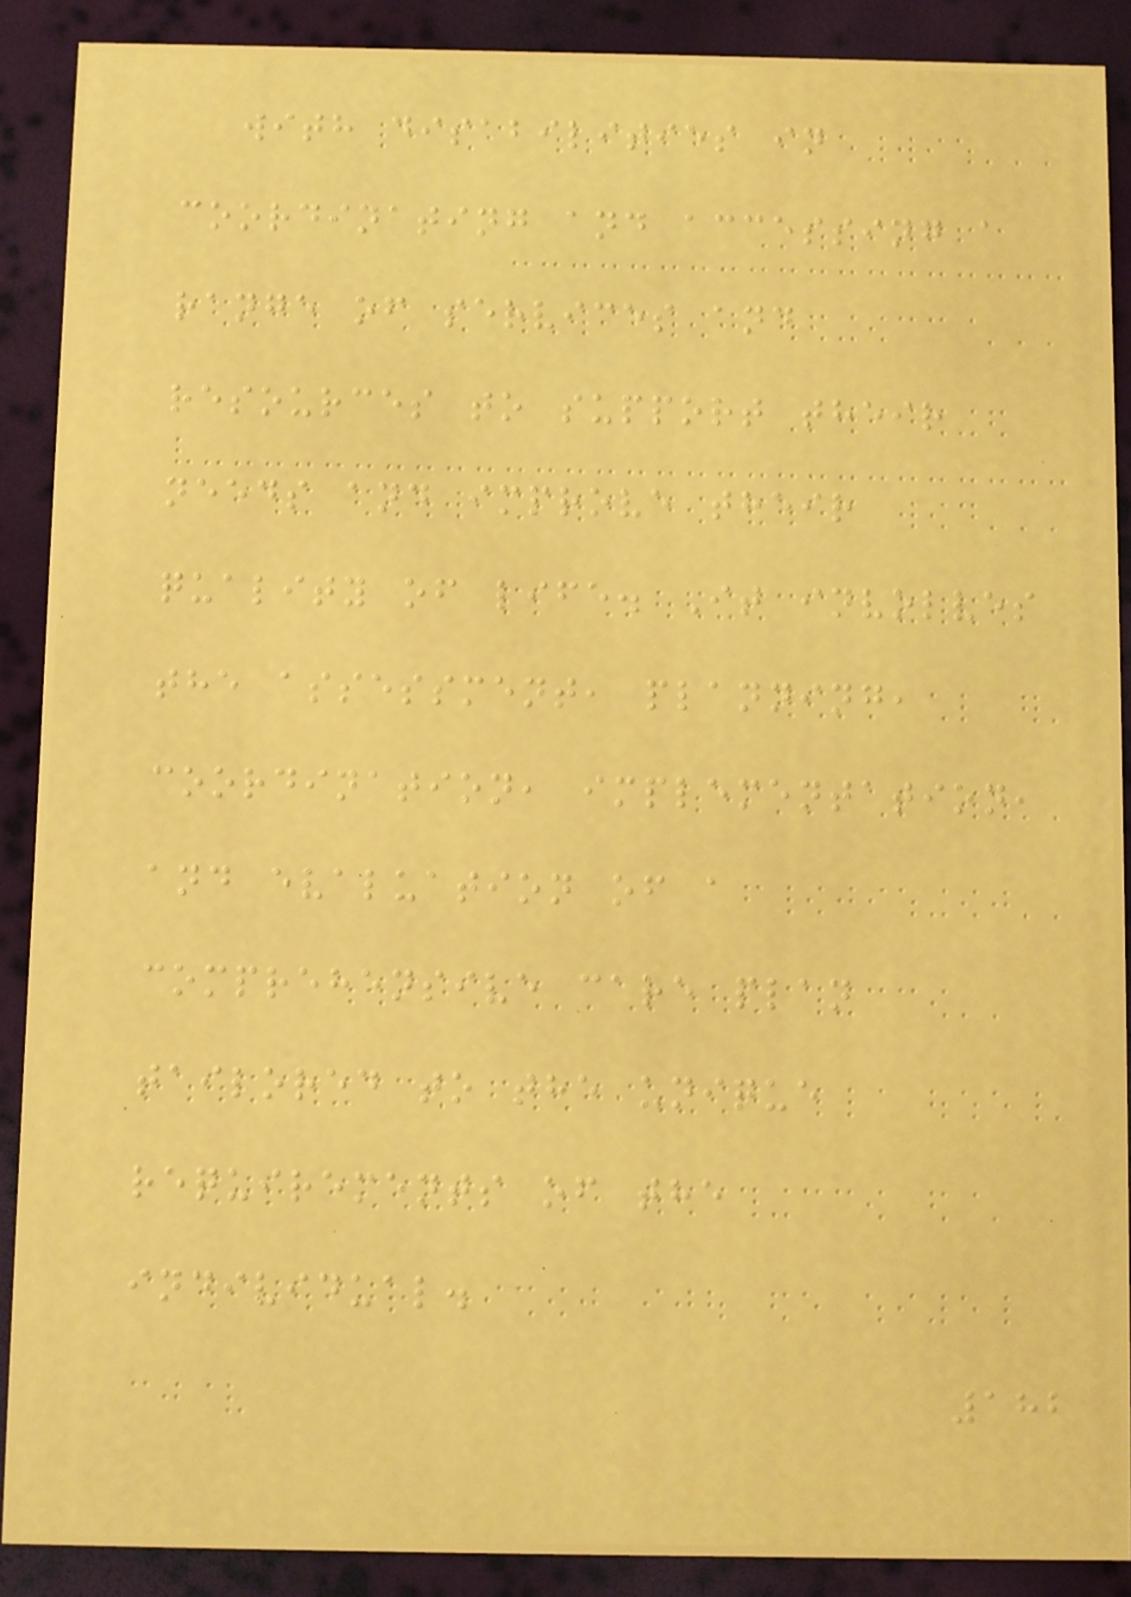with disabilities in
coordinating and accessing a
range of services and
resources to support their
needs and improve their
quality of life. It involves
the assessment, planning,
coordination, implementation,
and evaluation of a
comprehensive care plan
tailored to the unique
requirements of the
individual.
182
